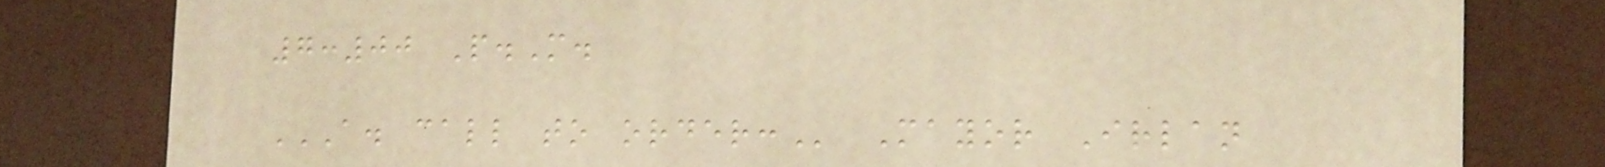7:00 P.M.
A. CALL TO ORDER: Mayor Irlan
